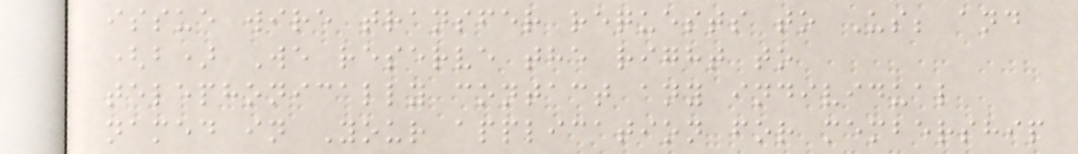issue wire transfer requests to Us; and
(b) We reserve the right to
telephonically contact any individual
named in Your application for membership
